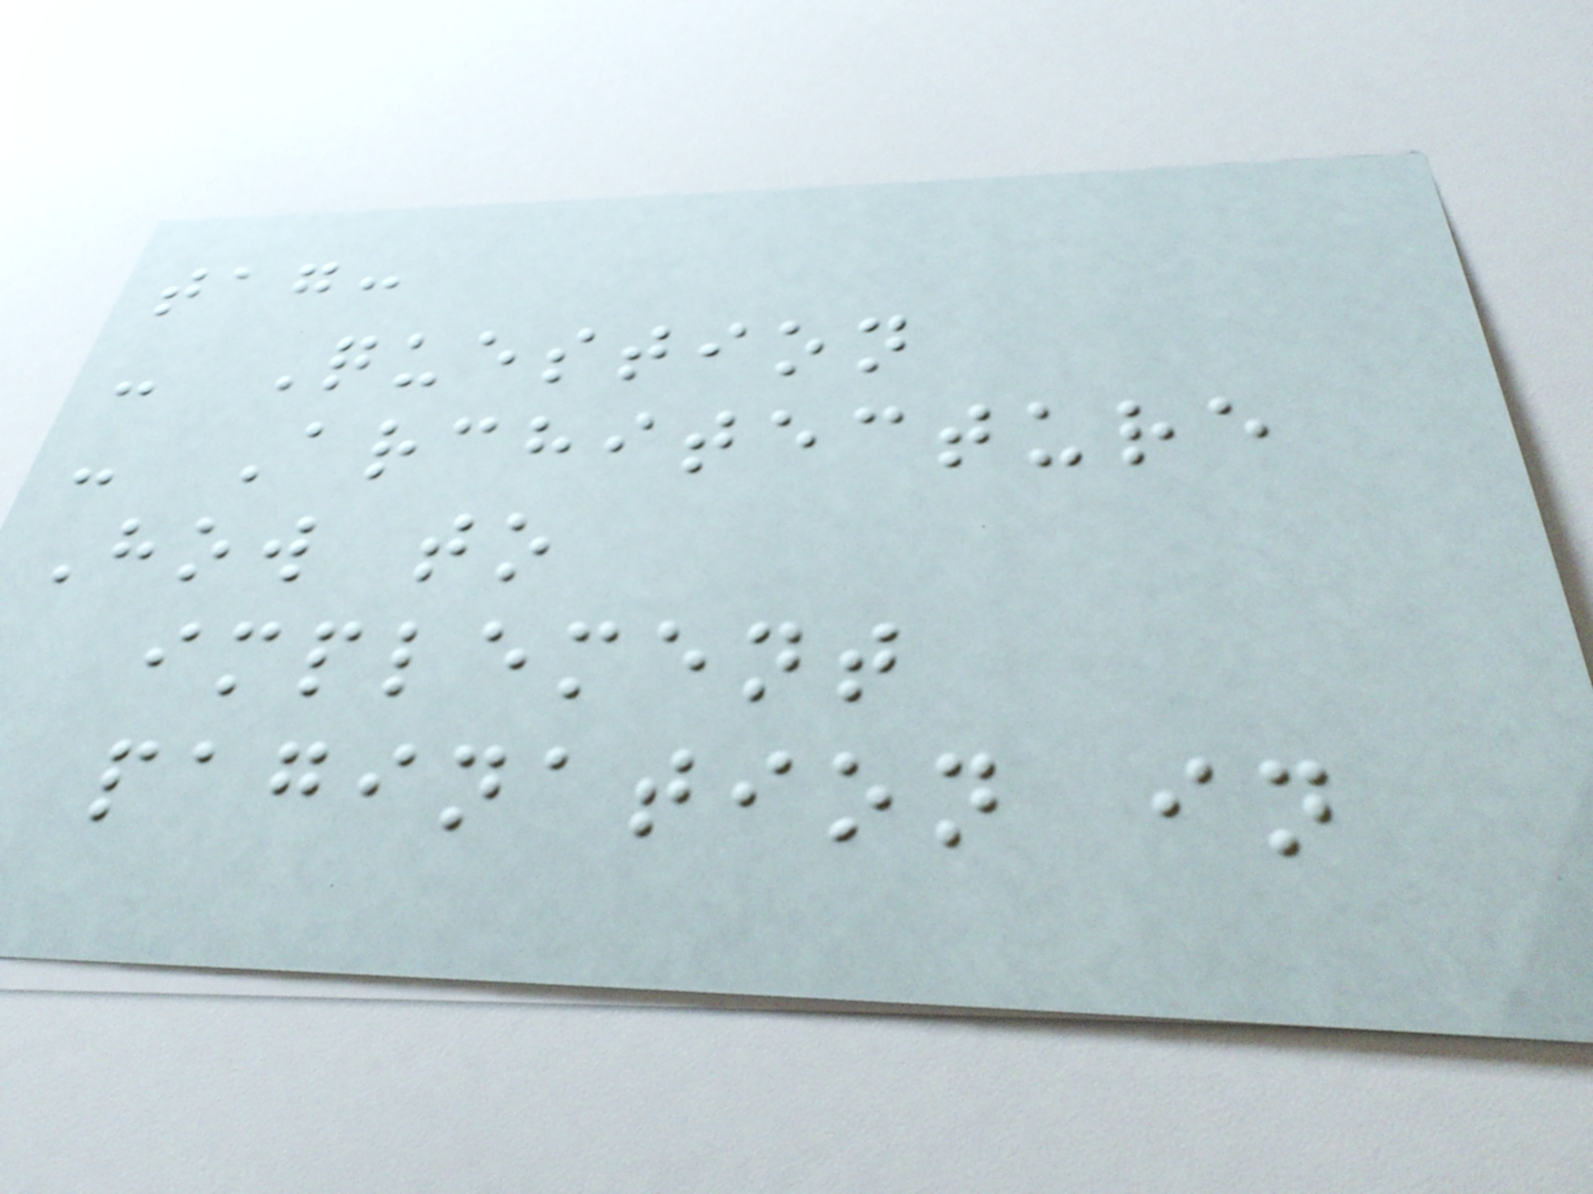tag:
- Question
- Architecture
How to
implement
pagination in
